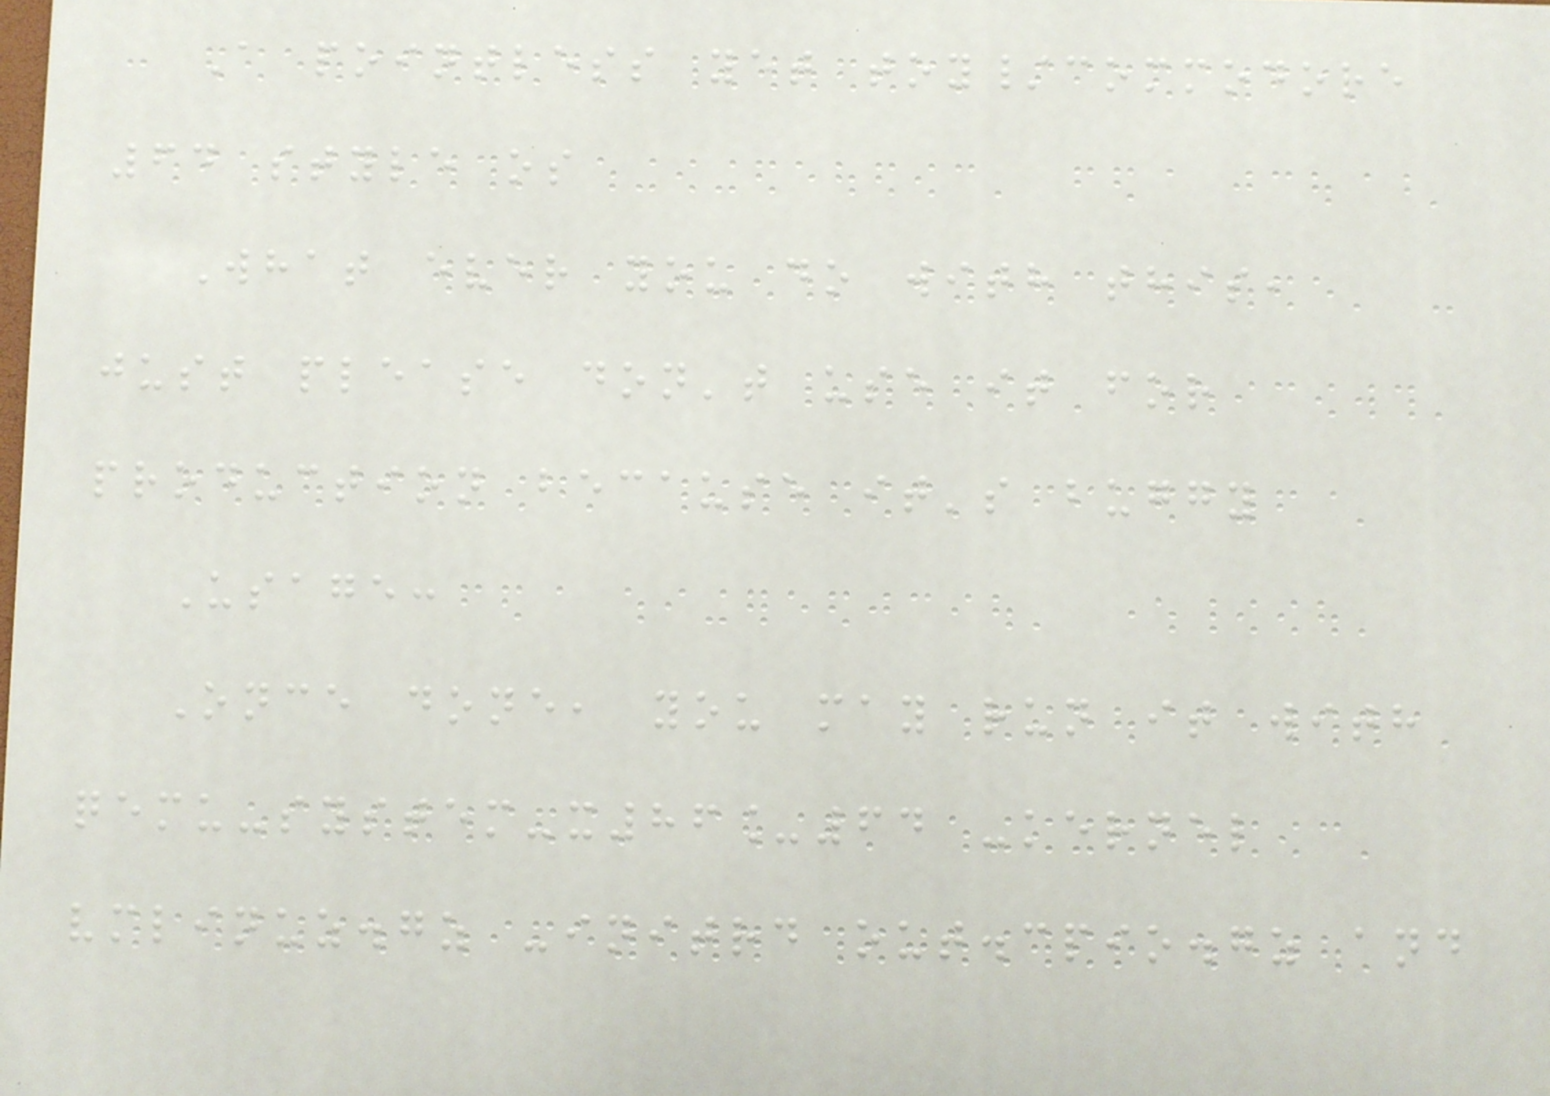A pointless yet toy/commodore
64 style os
What ever you do with this,
just please don't use it for
production because it's buggy
Usage:
Once done, you may run it with
qemu-system-x86_64 -kernel
vmlinuz.gz -initrd out.cpio.gz and
